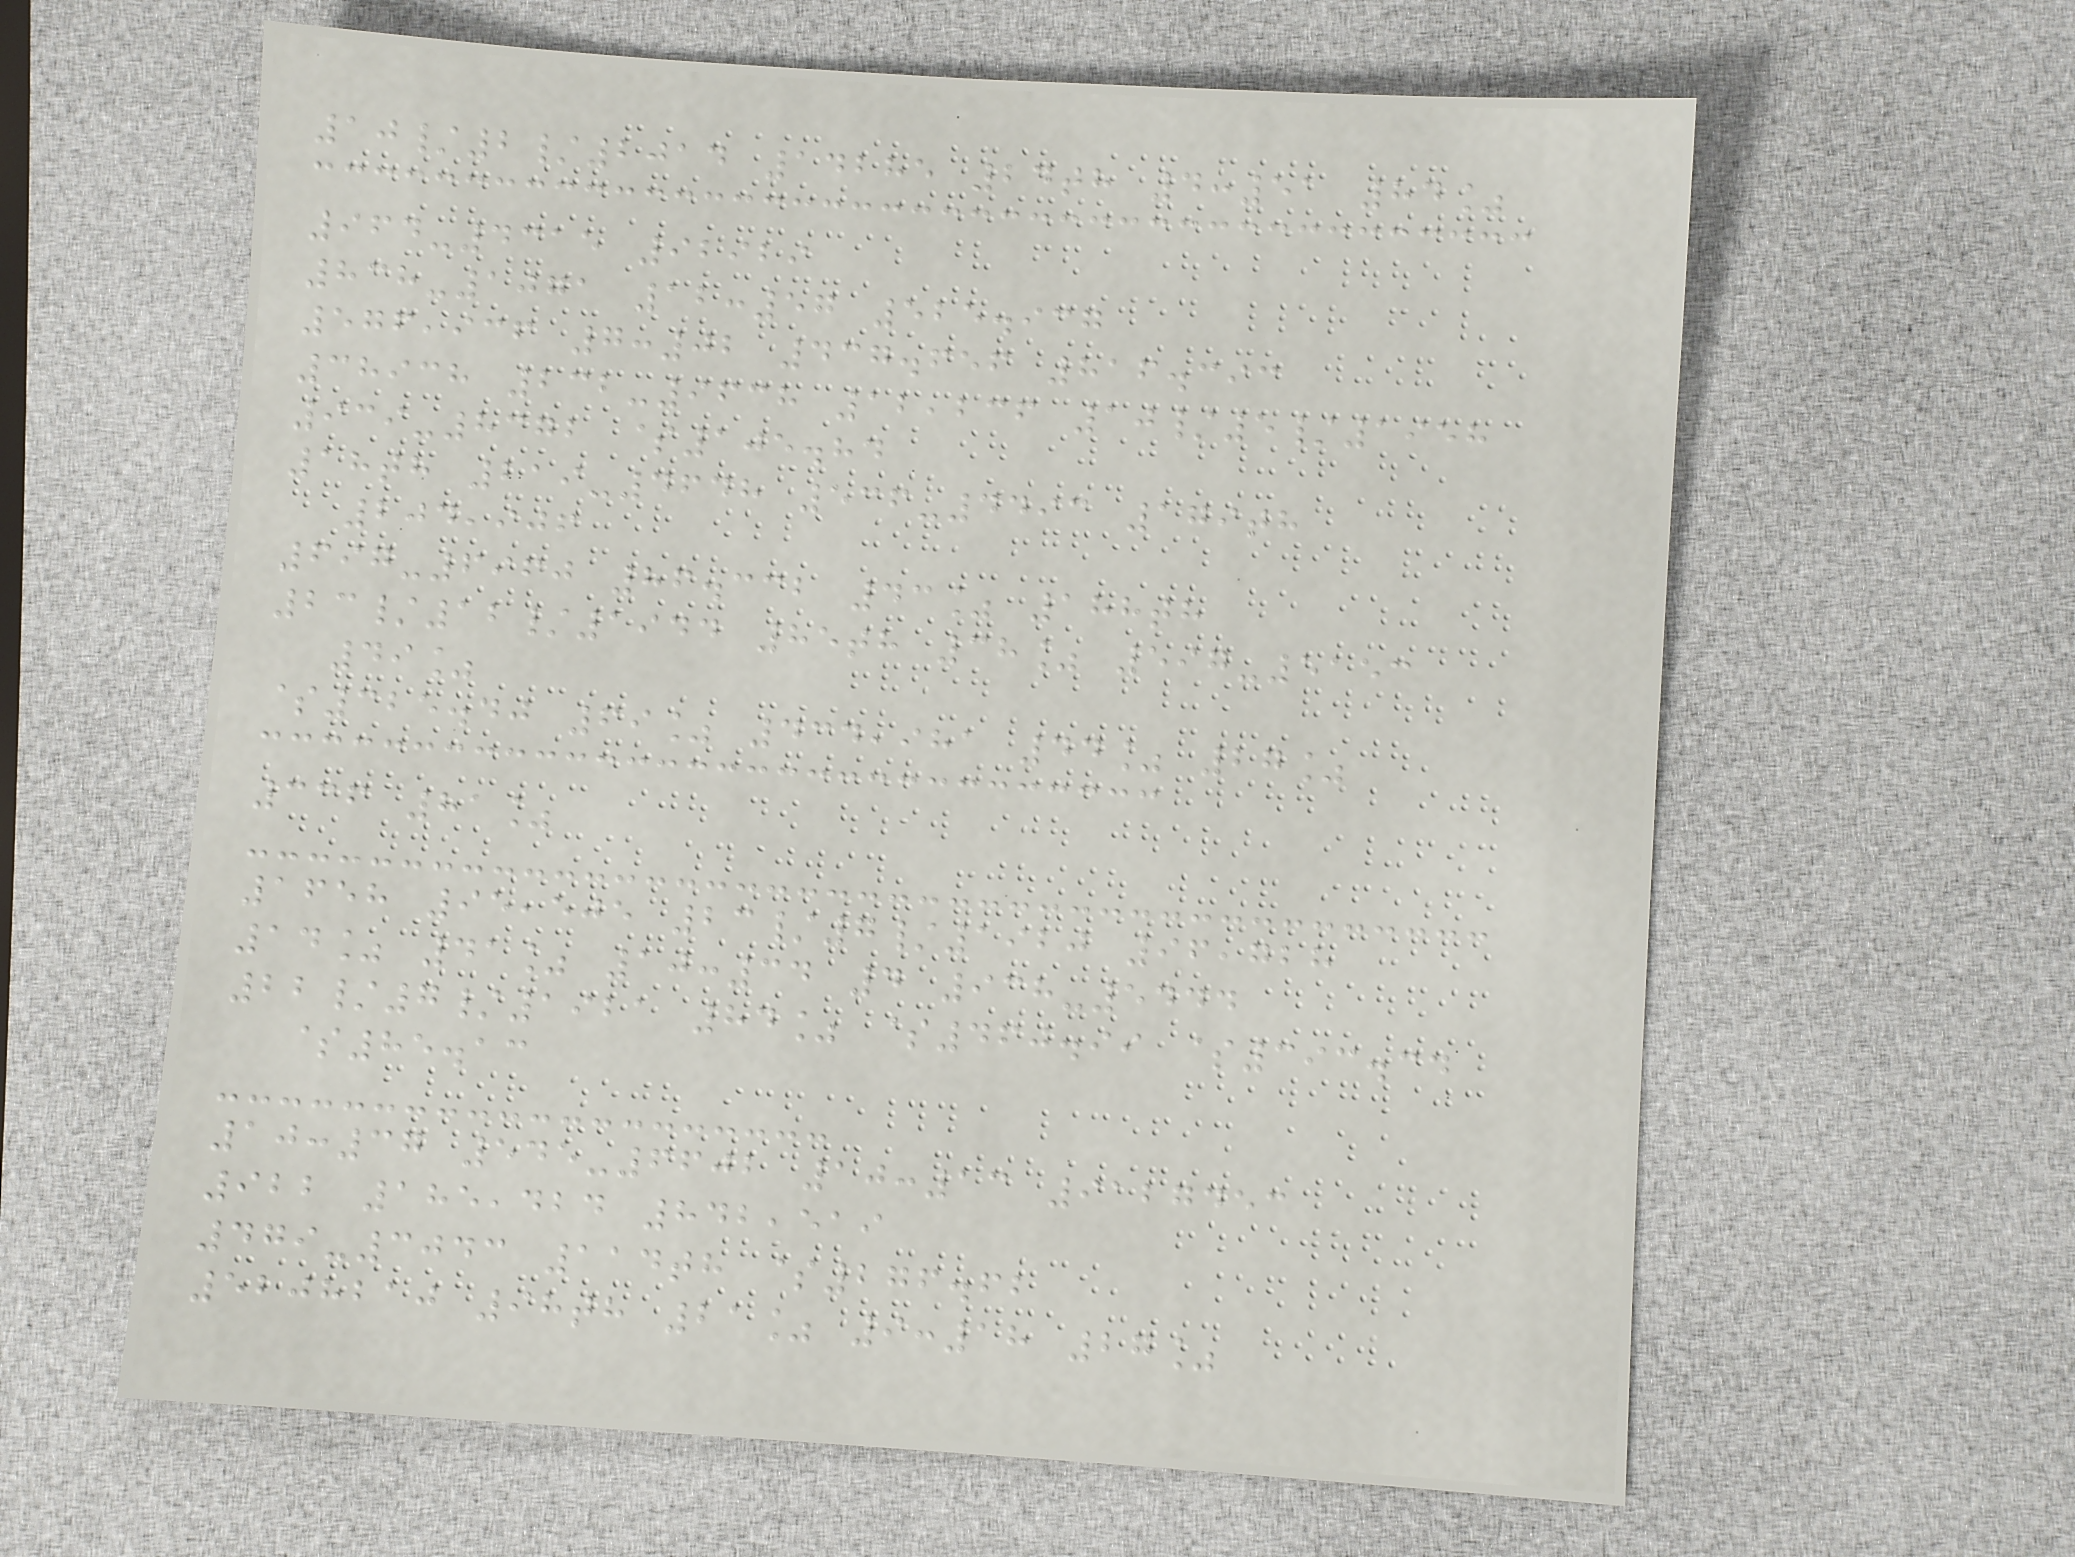10/2/2014 14285 24th 4:51 84%
964-4315 92929
838-1071 12:57 525.937
576,936 7:02 437.656 816.393
38938 232-9638 12,236 10/5/1958
939-8372 $105.84
18th 219-4648 536-4493 179th
204,906
697-6960 86.332 43% 188th
23/12/1944 85th 38% 597-5153
49%
$325.40 69% 434,981 44% 27%
336 81%
1658 95,505 23/7/1920 96,728
14% 41% 10:34 4 938-5444
22/7/1921 84% $460.99 $393.34
$85.13
10:37 545-6602 10:13 9127453
922 185,424 842,519
479-3043 114th $276.62
5208210 98th 21% 9:18 27%
